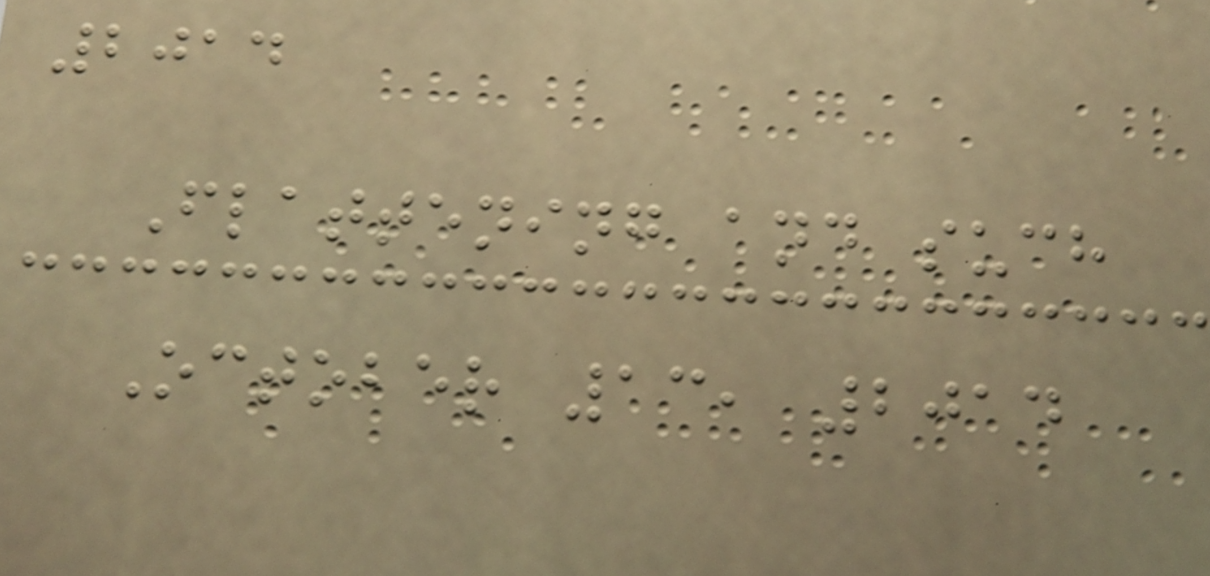2014
Flattening and such
October 13, 2014
